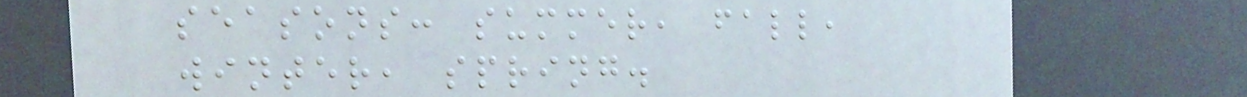seasons: summer, fall,
winter, spring.
